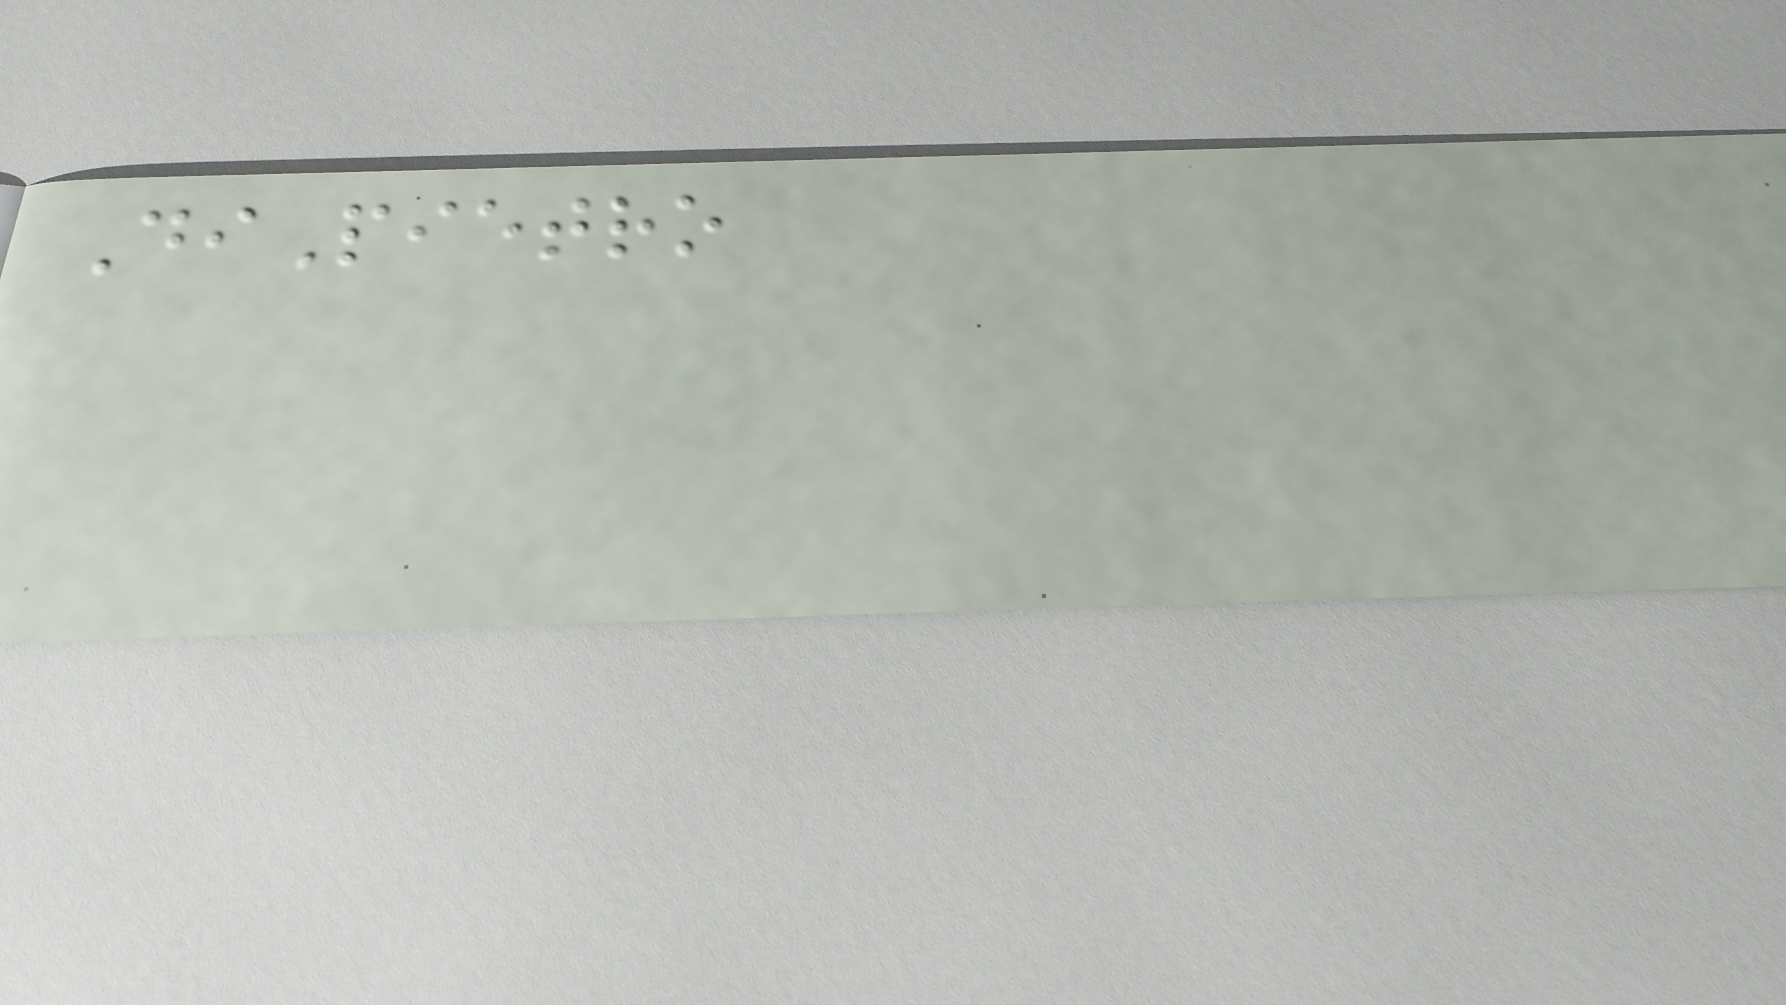DiPietro
